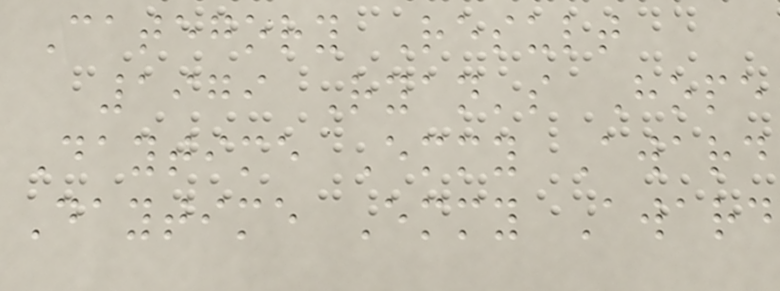Category Result
1979 Ryan's Hope
Daytime Emmy Award
Daytime Emmy Award
